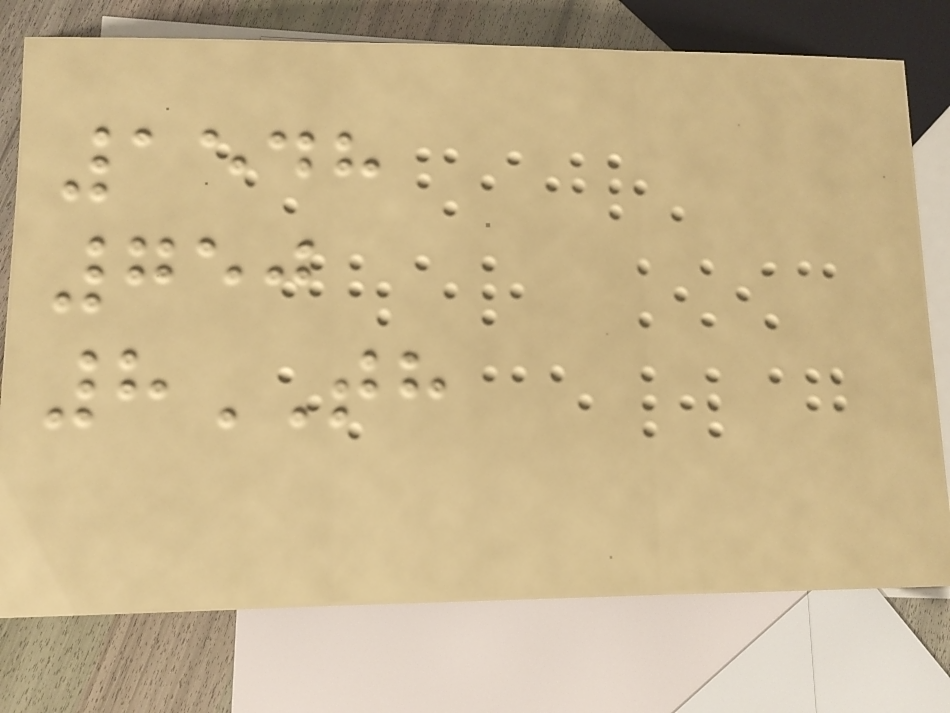1548
750
8TH
